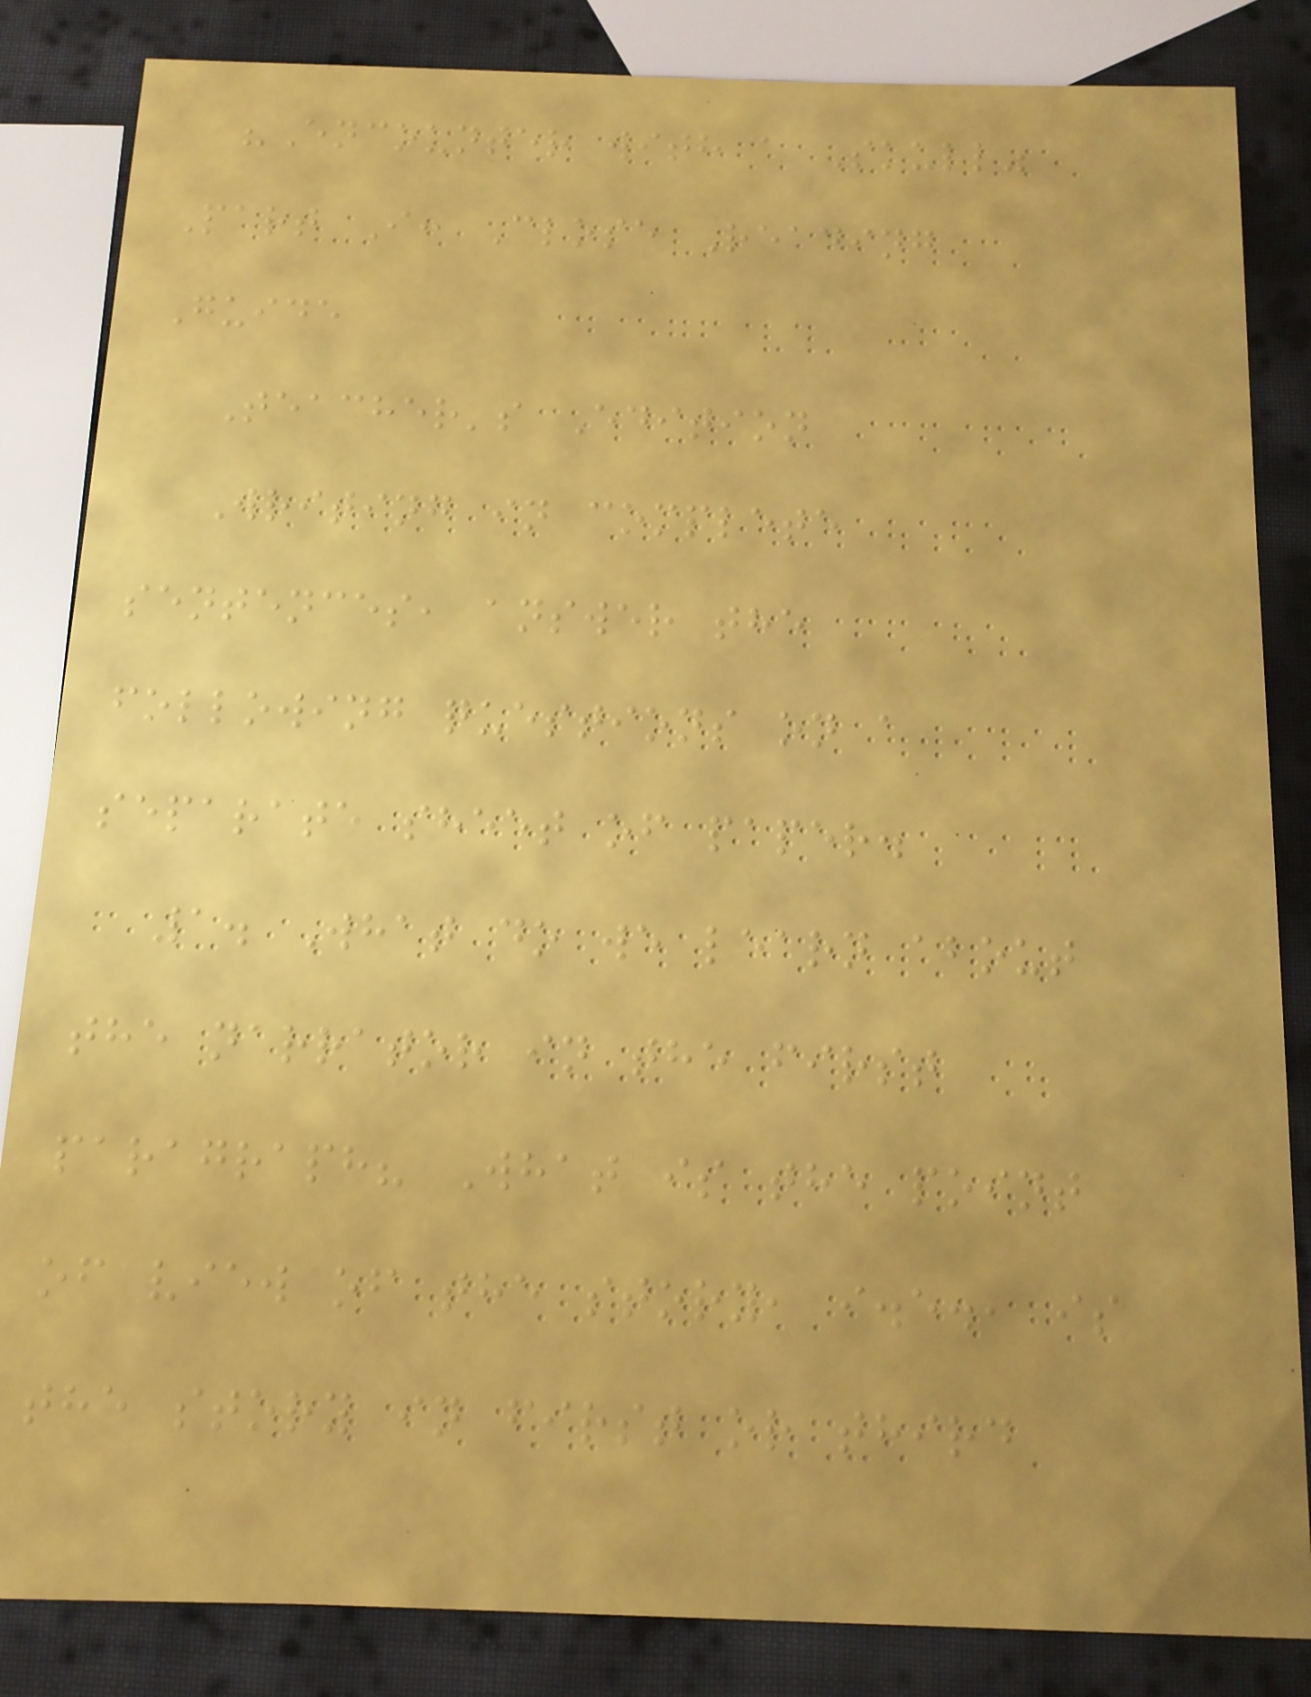"Encounter with a Skull"
Part I: Close Reading
Guide
Teacher's Edition
Writing in complete
sentences, answer the
following questions on a
separate sheet of paper.
1. What do we learn about
the narrator in the first
paragraph? What is the point
of view of the story, i.e., is
the story in first or third
